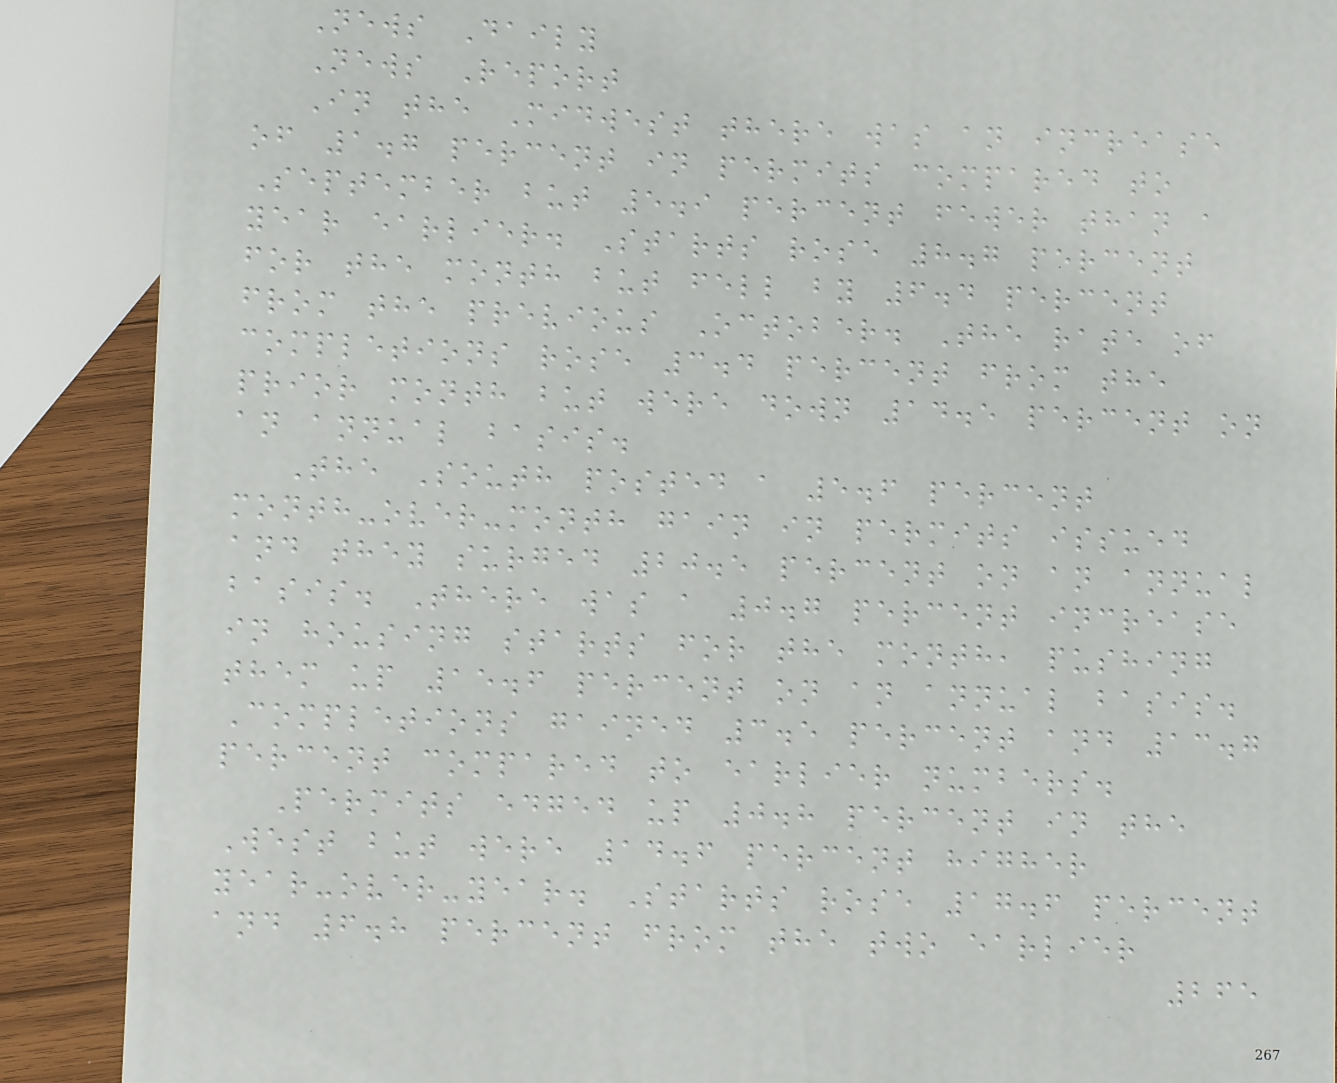News Daily
News Report
In the Midwest there was an increase
of 1.7 percent in permits compared to
September but 5.9 percent fewer than a
year earlier. Starts rose 8.7 percent
for the month but fell by 6.4 percent
from the previous October. The rate of
completions rose 3.4 percent from the
prior month but were down 14.5 percent on
an annual basis.
The South posted a 5.6 percent
month-over-month gain in permits issued
and they surged 20.5 percent on an annual
basis. There was a 0.7 percent increase
in housing starts for the month, pushing
them up 15.6 percent on an annual basis.
Completions gained 3.5 percent and 13.7
percent compared to earlier numbers.
Permits edged up 0.8 percent in the
West but were 14.6 percent higher
year-over-year. Starts rose 17.6 percent
and 6.8 percent from the two earlier
265
